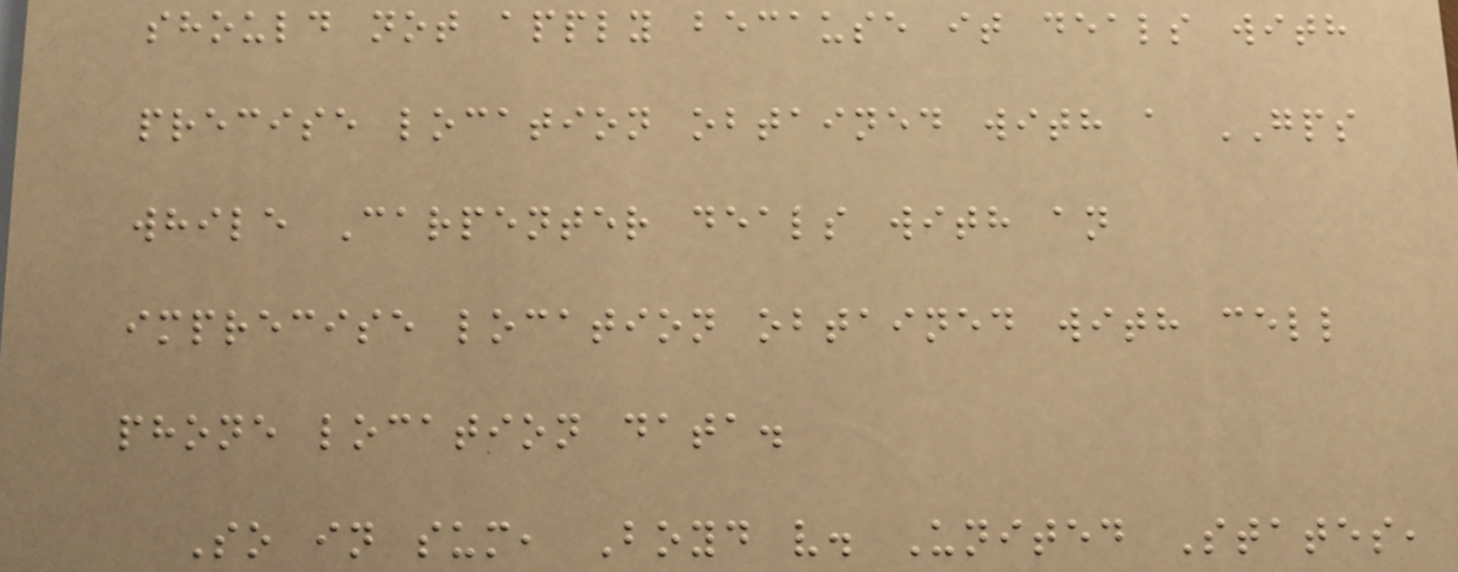should not apply because it deals with
precise location obtained with a GPS
while Carpenter deals with an
imprecise location obtained with cell
phone location data.
So in sum, Boyd v. United States,
